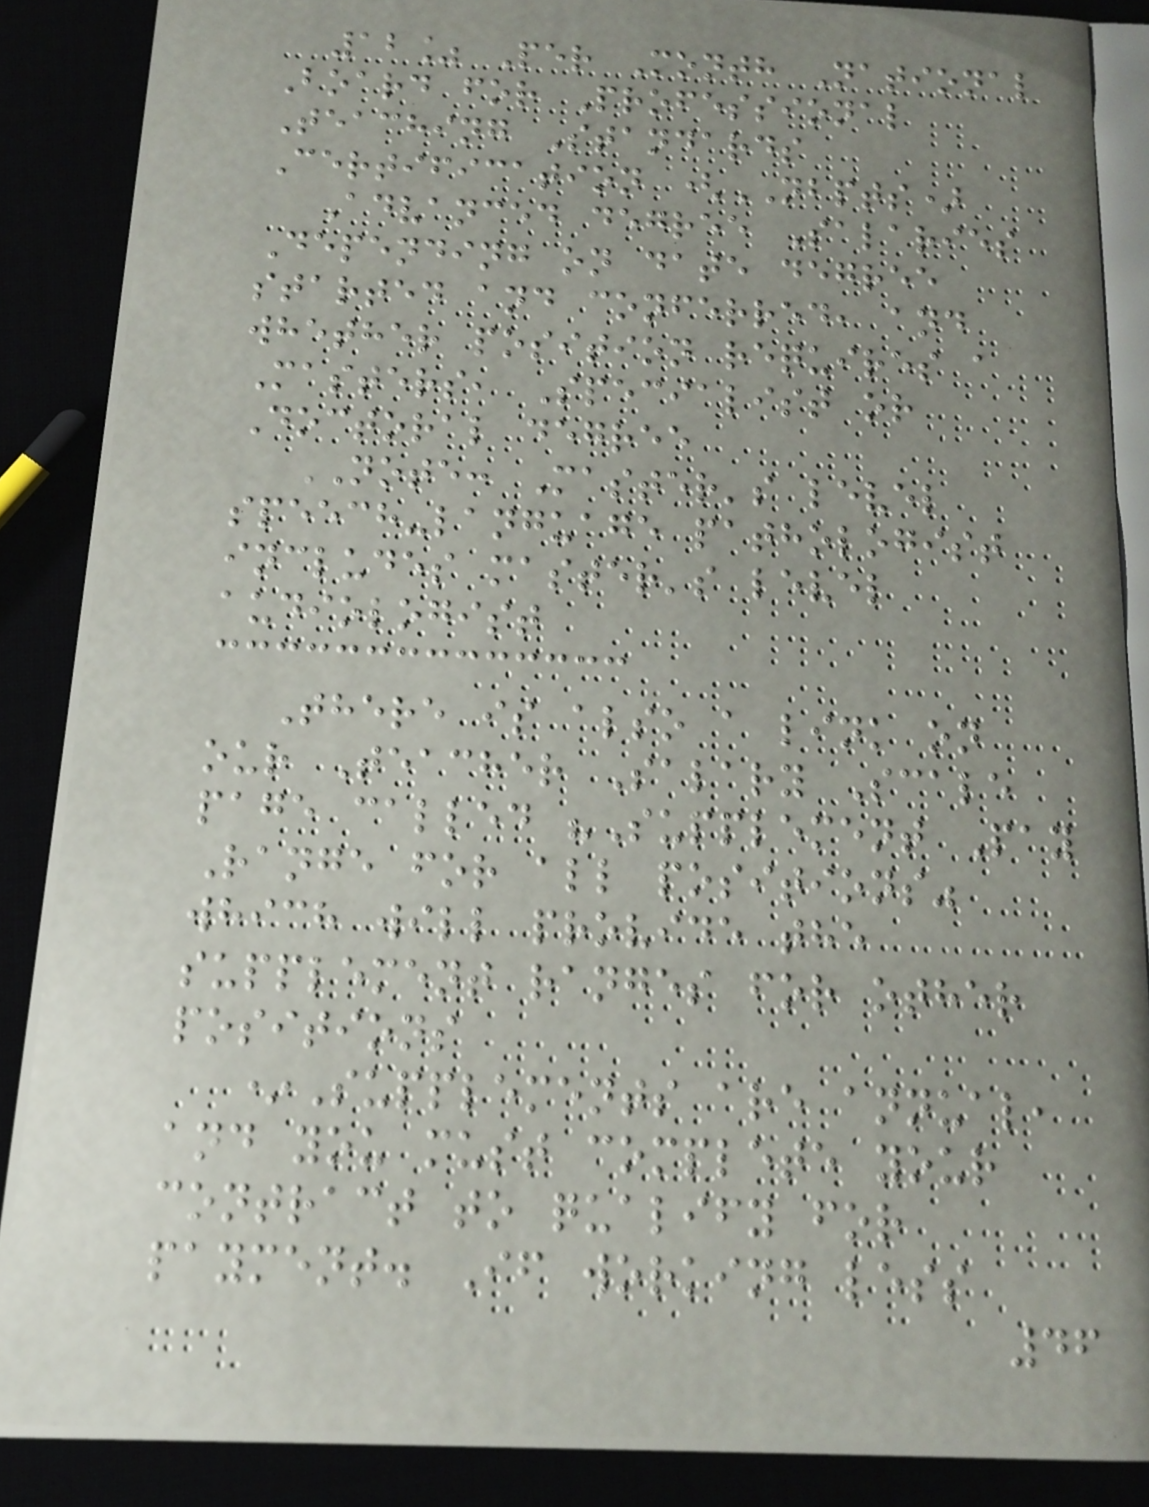12% Per Month National
Board for Professional
Teaching Standards
Certification (NBPTS)
Advanced degree Salaries
Depending on date degree
started and conferred, and
whether position requires a
Masters, Specialist or
Doctoral degree
NOTE: Master's level
speech-language pathologist
includes master's level
audiologist
There is also a link on
our Teacher Salary Scale
page called "Supplement Pay
Range for all positions"
which will provide the
supplement ranges for other
positions
*Supplements are annual,
and you must complete your
contract to qualify for
payment. If working less
46
